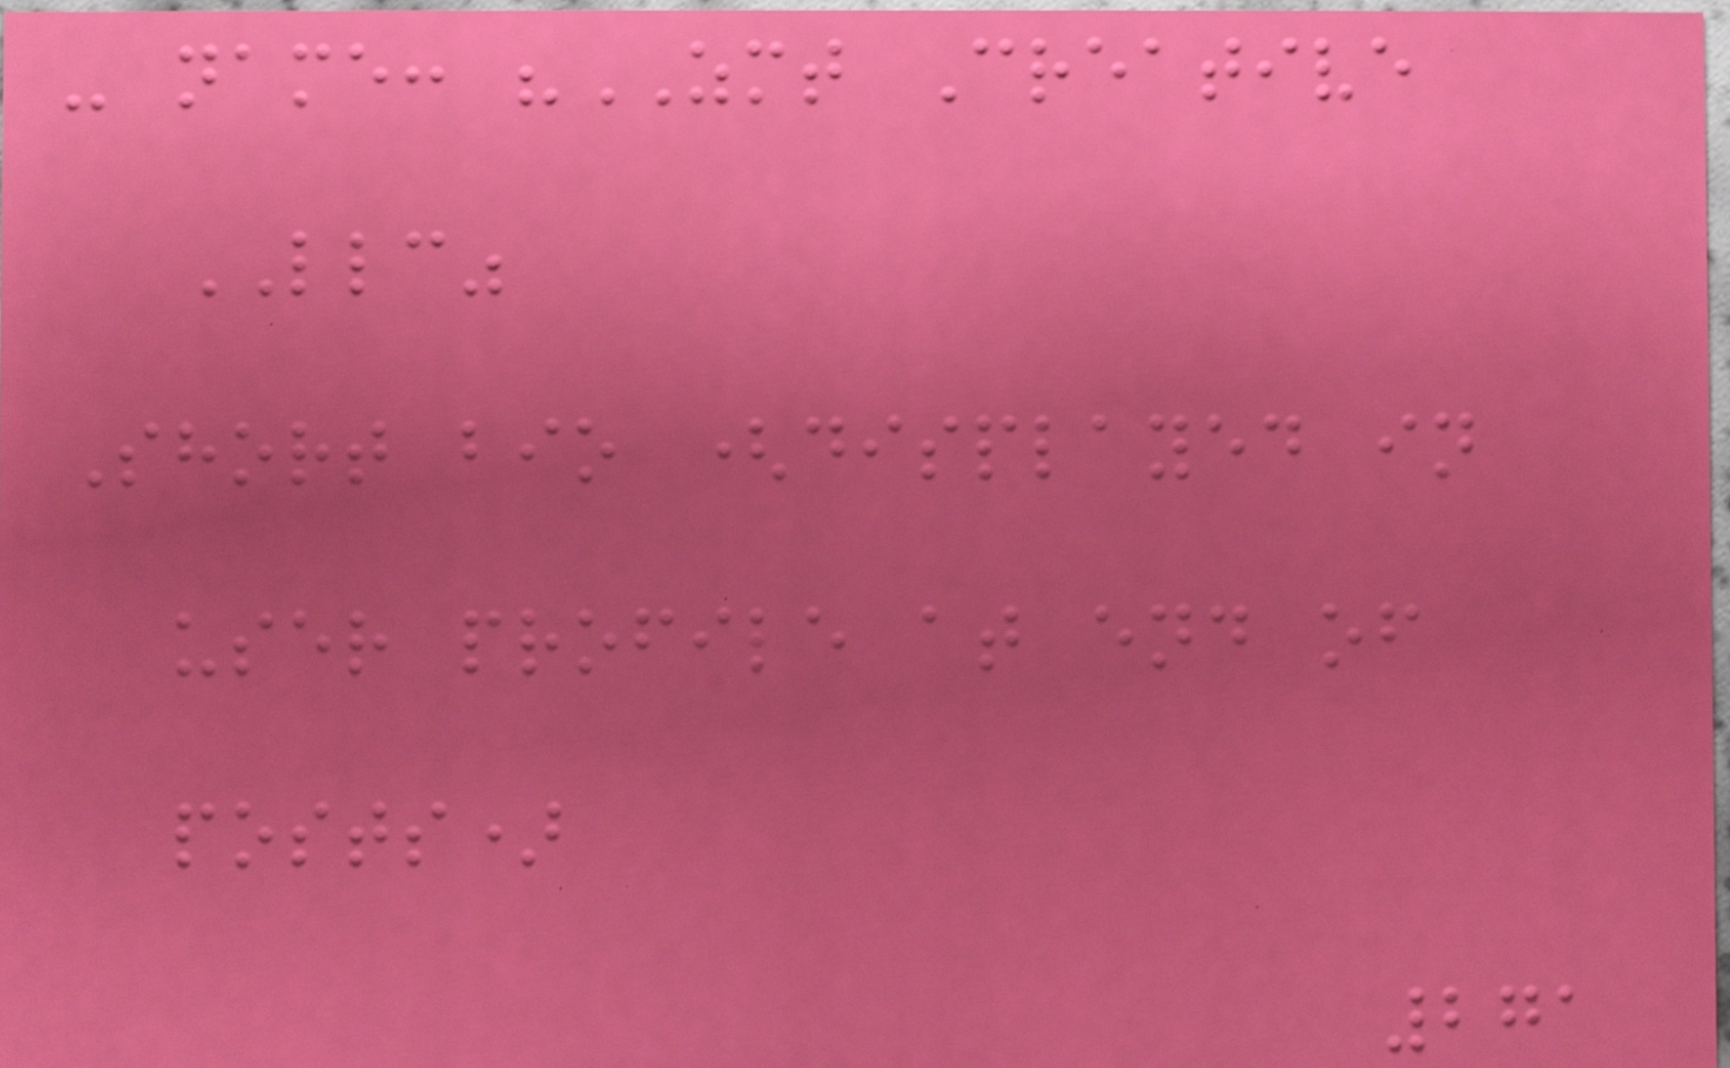- name: "ZMT Creative
LLC"
Short bio (displayed in
user profile at end of
posts)
271
